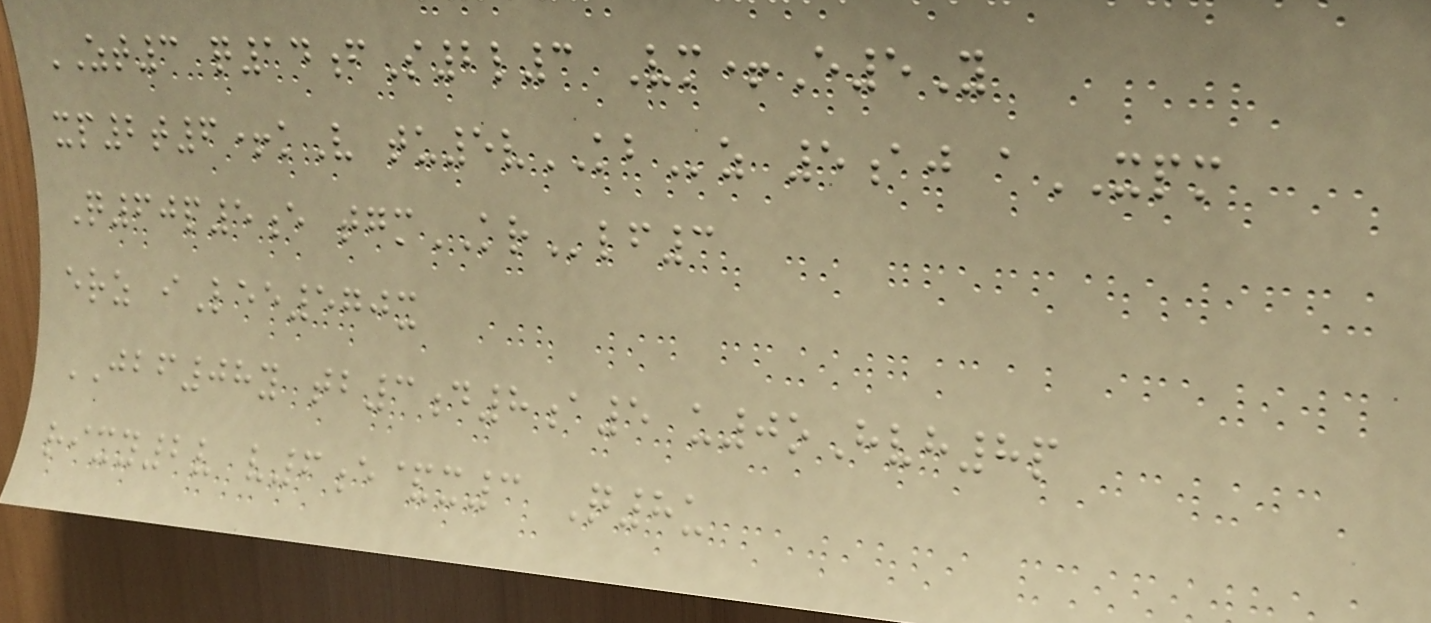ZT3 q14fS2l3 Vm+E5Y
xp2t6+kV tu5vKBz 5aj aXPM
Q60p5e tgmKRlf3
erz iLee570x
JBF08y tb3d8a5 u0oHvh8p
rixy2v v6e&x3 Q8u
